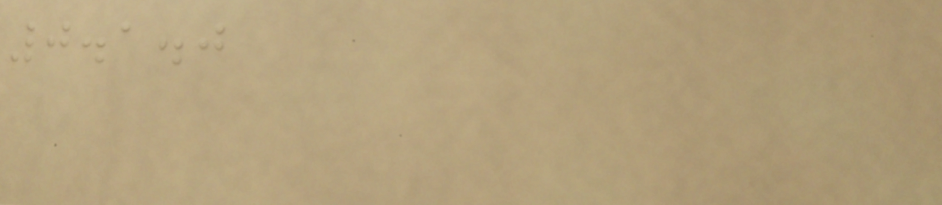0.1.0
